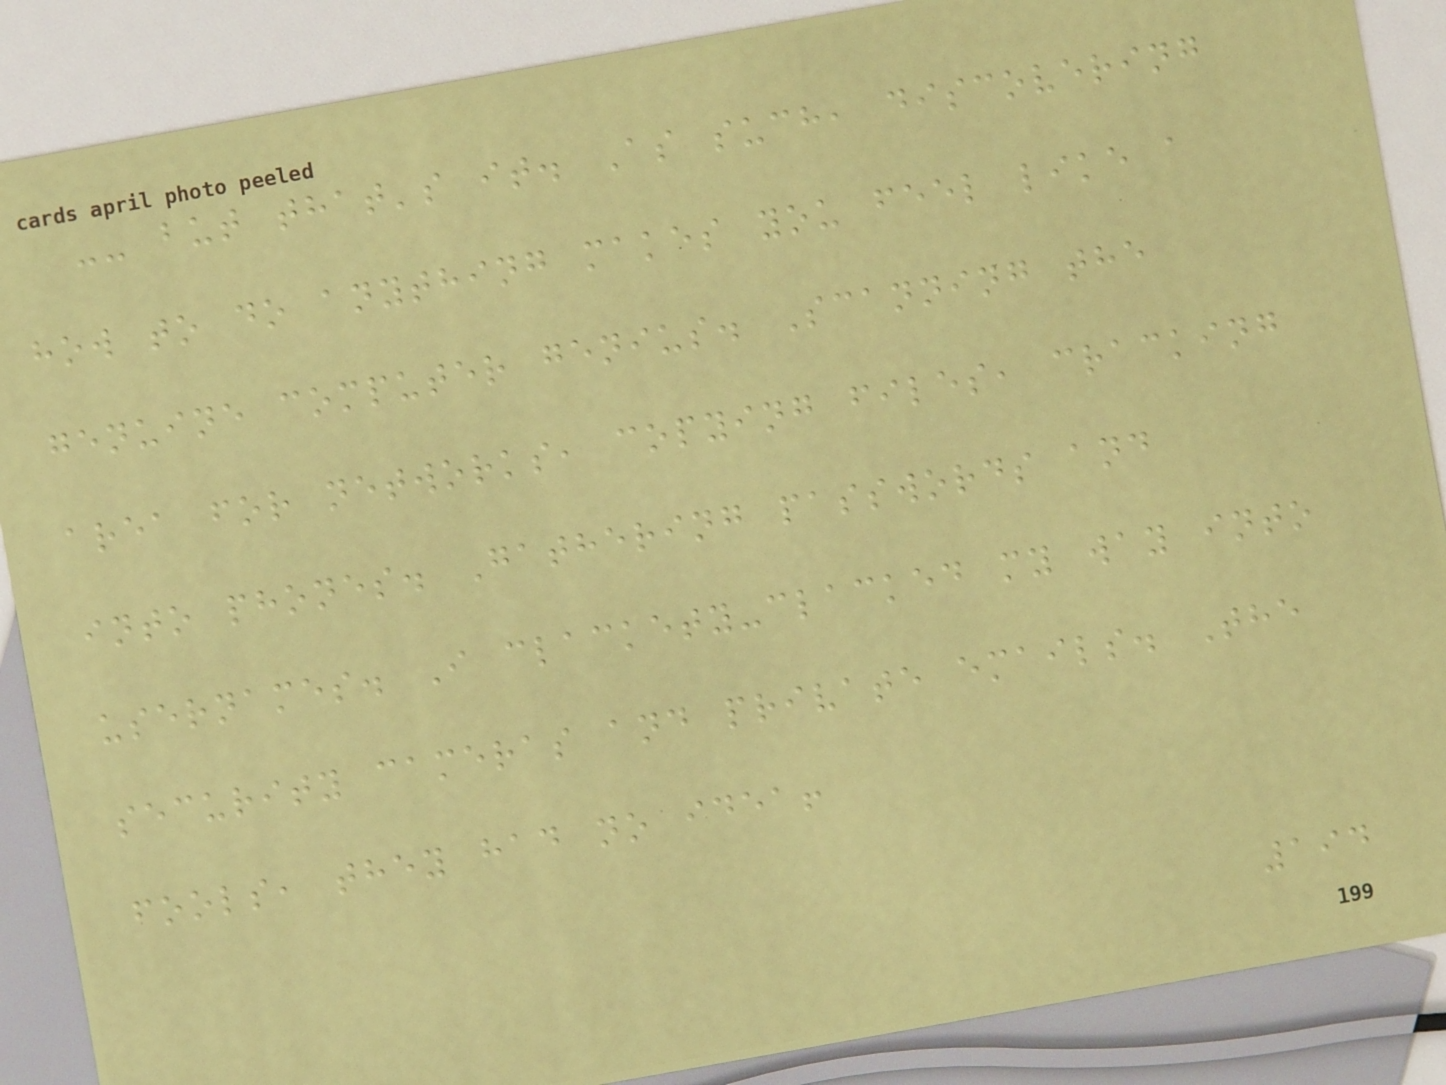-- but that's it. As such, discovering
how to do anything makes you feel like a
genuine computer genius. Scanning the
area for networks, copying files, cracking
into phones. Gathering passwords and
usernames. I clackety-clacked my way into
security cameras and private emails. The
fools, they had no idea!
194
